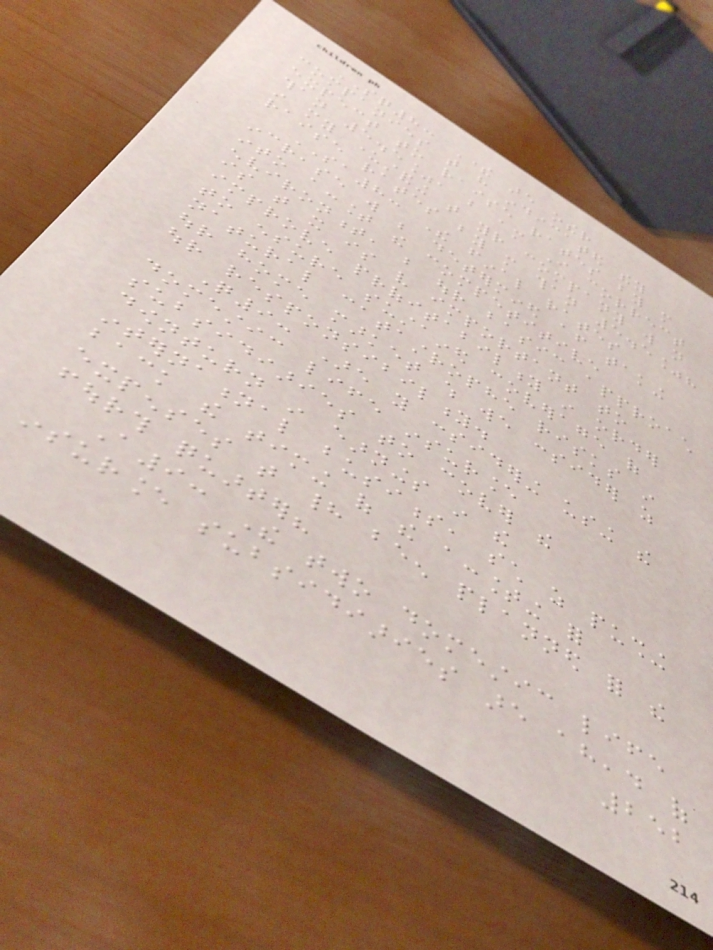SQ8: There are other
companies that have indicated they
expect to raise rates by more
than 5.5%, but am I correct
in my understanding that your company will not
raise rates by more than 5.5%?
SA8: The final rates
increase will be determined after taking
into account the competitive
environment, but our basic approach
is that it is very important to
improve profitability in order
to ensure sustained coverage of
natural catastrophe risks in
our home market which we consider as
our responsibility.
Q9: Are you considering using the
domestic life insurance
subsidiaries to cover the
downturn in earnings in the
international business, such as pushing
back the timing of the accounting for
expenses that had been planned for the
fourth quarter?
A9: The two domestic life
insurance subsidiaries are ahead of
252
